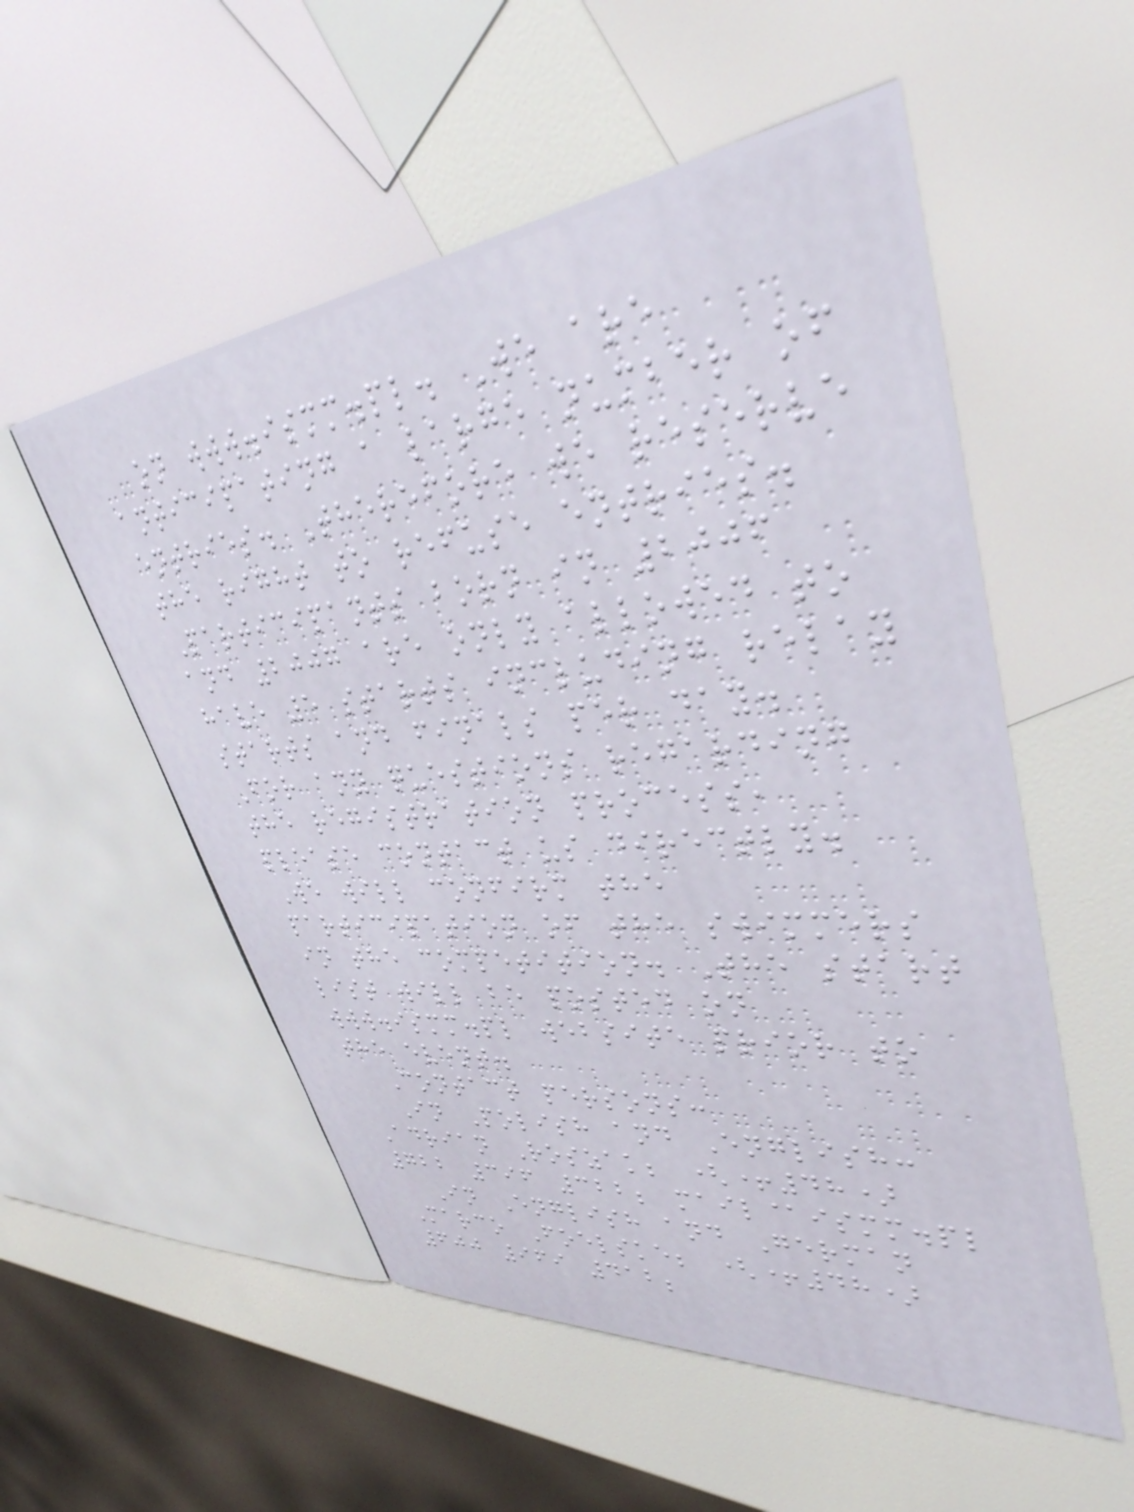on www.ismm.pl. We are
anticipating a large number of
entries. Therefore we reserve
the right to refuse entries.
Participants born in 2006
and 2007 are only allowed to
have 5 starts including relay
starts and finals per day.
For any questions regarding
the registration process,
please contact us directly.
We will confirm the
participation of the swimmers
in the competition. The start
list will be posted on
www.ismm.pl website prior to
the event.
Contact persons:
In Polish and English:
Adrian Roszak; (+48)
722 396 322; mail@ismm.pl
In English and German
Marco Foelske; (+48)
600 969 412;
